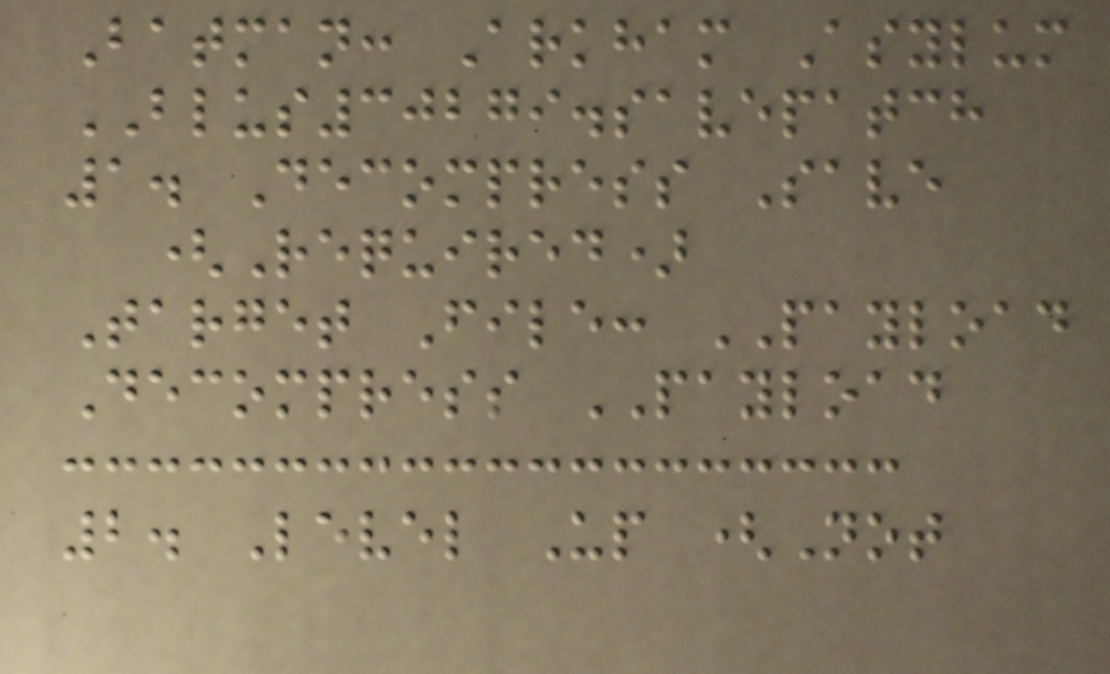Batman: Arkham Asylum
BLUS30279.savepatch
1. Decompress Save
(Required)
Target File: PAYLOAD
Decompress PAYLOAD
2. Level Up (Not
